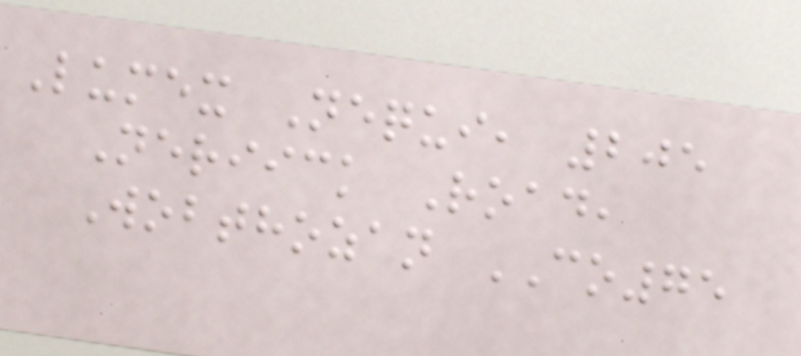Lumex Nequi, 205
Neriick Road,
Wobthozan CO75
